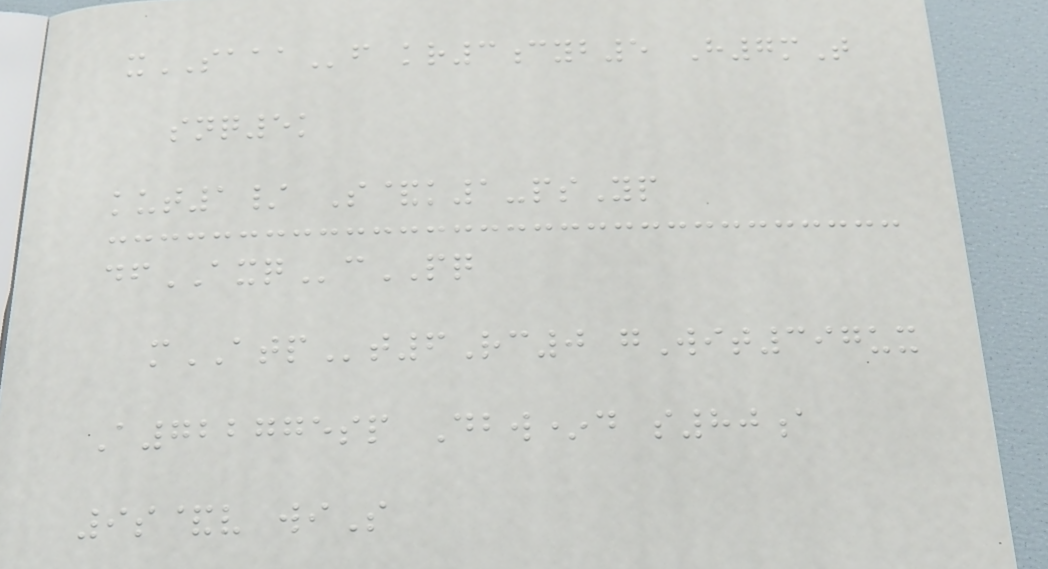xSAAAf kr3cyb5 H7mT
snq5k
kut1/ S&k1-psYp
dfAXQcPQ
mATPt6Rc0 gWit397ux
A722775sp Dbw*d s80a
9s&v wiS
